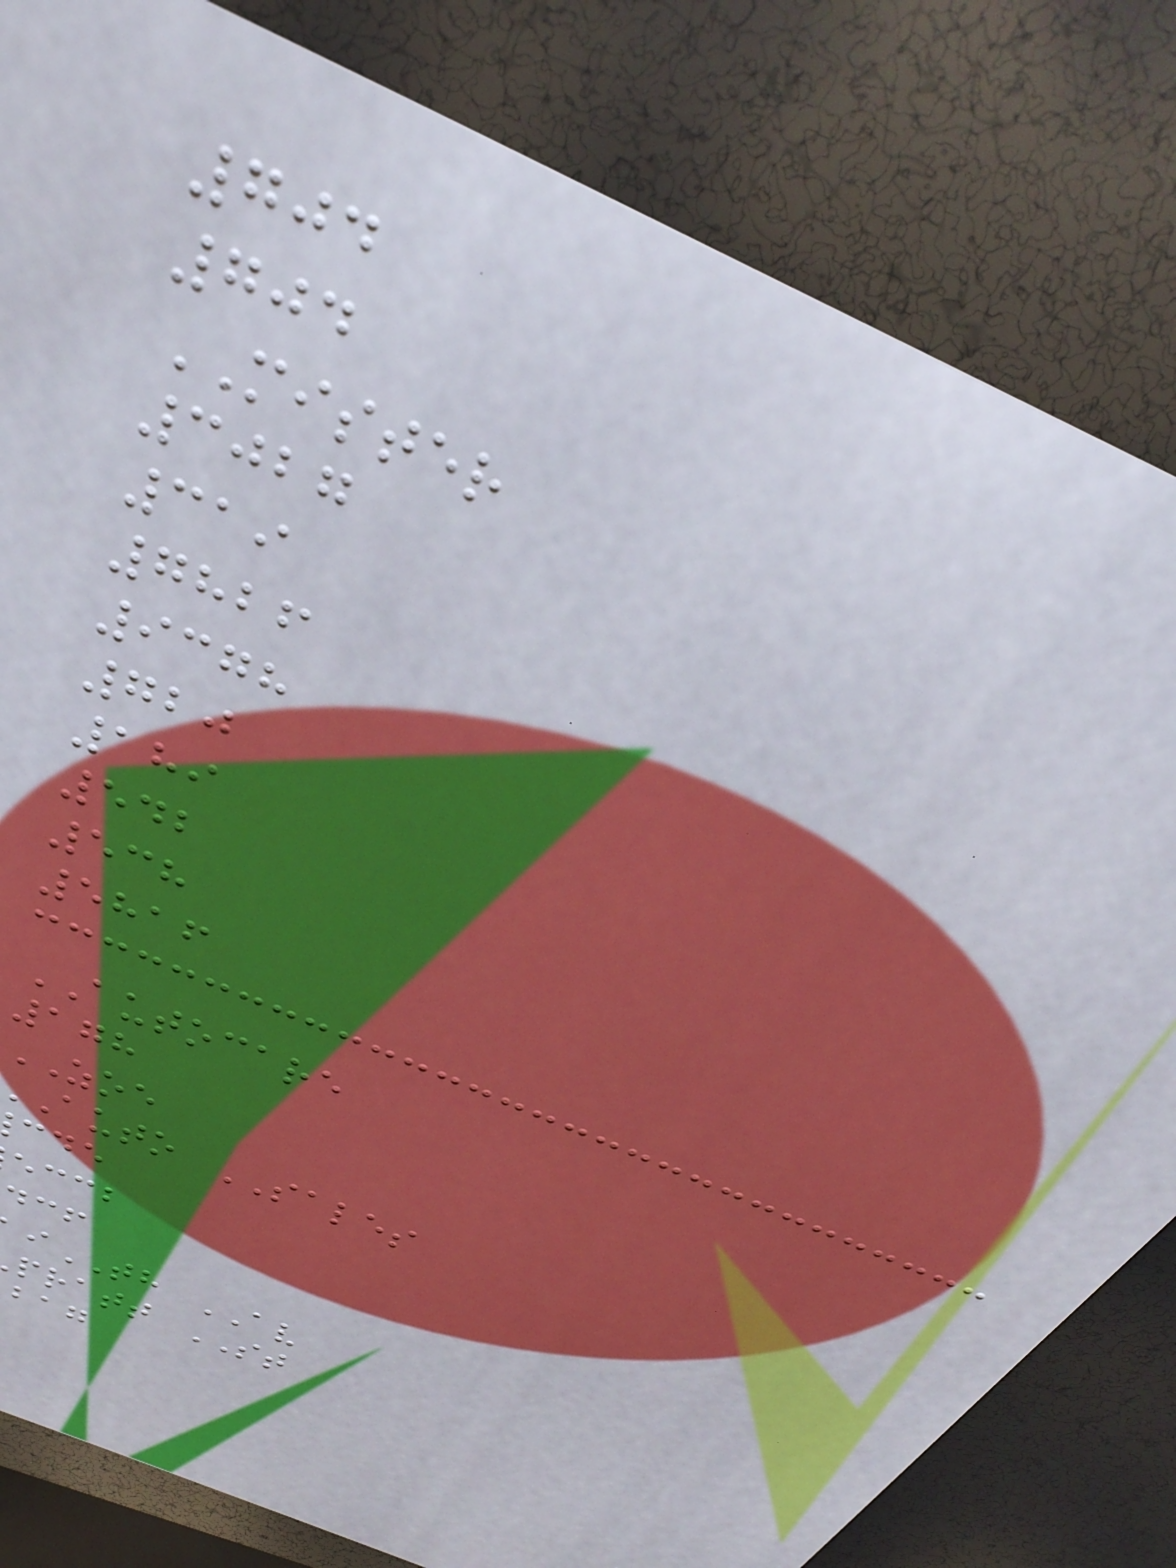704
704
MISTER
3027
319
7826
9378
720
189
542
538
5816
AUTOCARE
178
ZOE
auto SALES
eccb
TH AV
pratt ST
